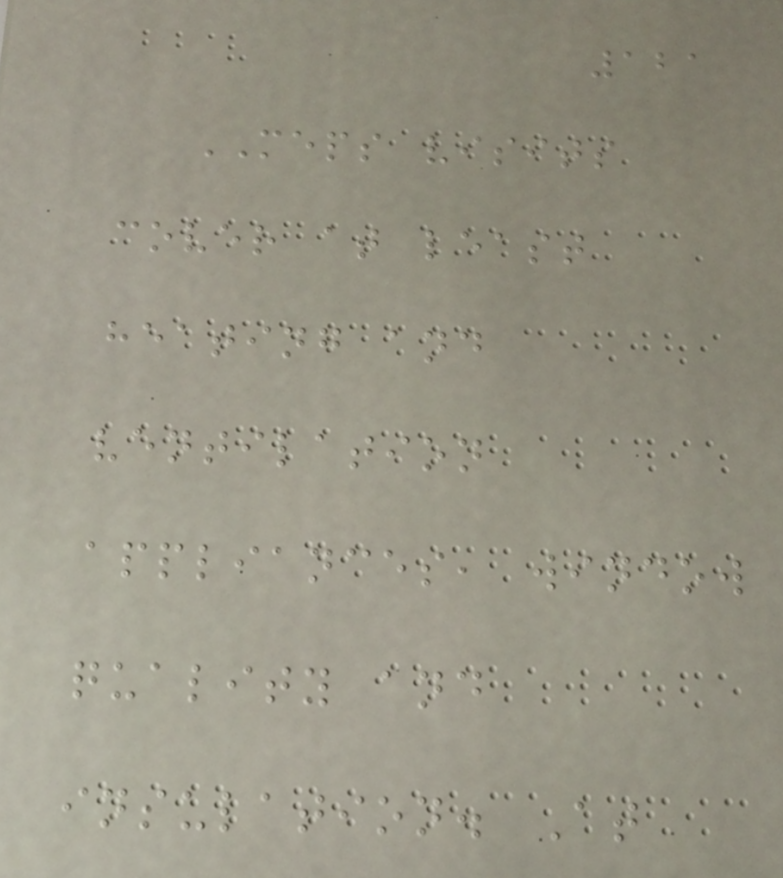121
MEPS visits
cover at least
heating and
ventilation
appliances, window
quality and
insulation. At
